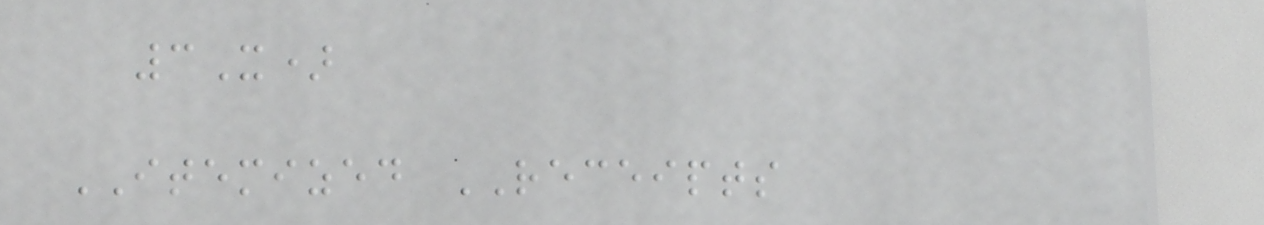3X)
ITEMIZED RECEIPTS
